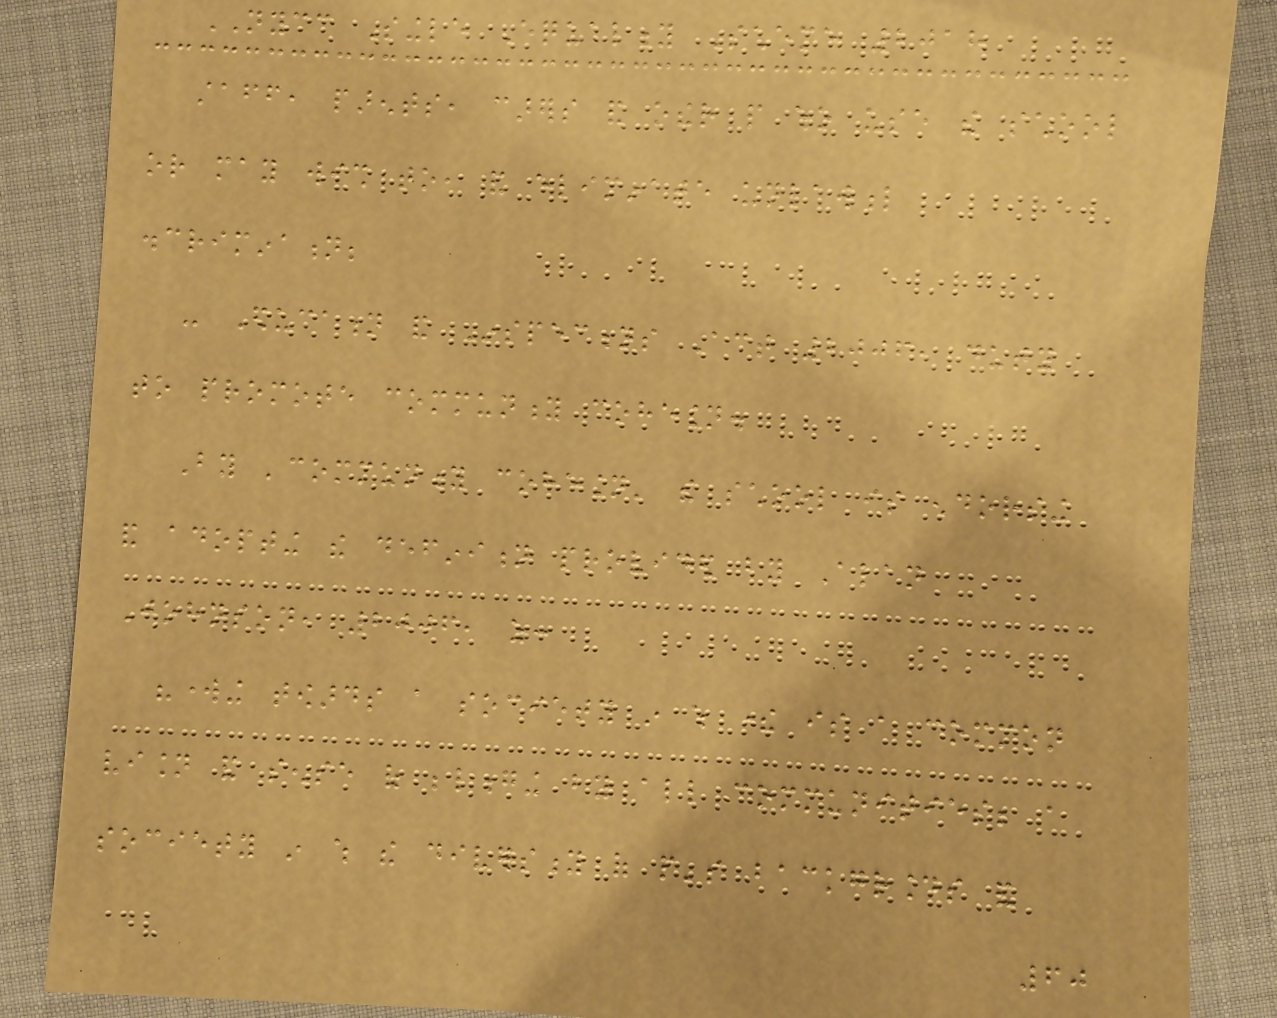NYCC Single Equality Scheme 2018
staff, parents, carers and other people who use the school
or may wish to, and eliminate unlawful
discrimination;
- Education and Inspections Act 2006, duty
to promote community cohesion.
By 'community cohesion' the school is endorsing
and adopting the definition provided by Alan
Johnson, 2006, as:
"working towards a society in which there is a common
vision and sense of belonging by all communities; a
society in which the diversity of people's backgrounds and
60
